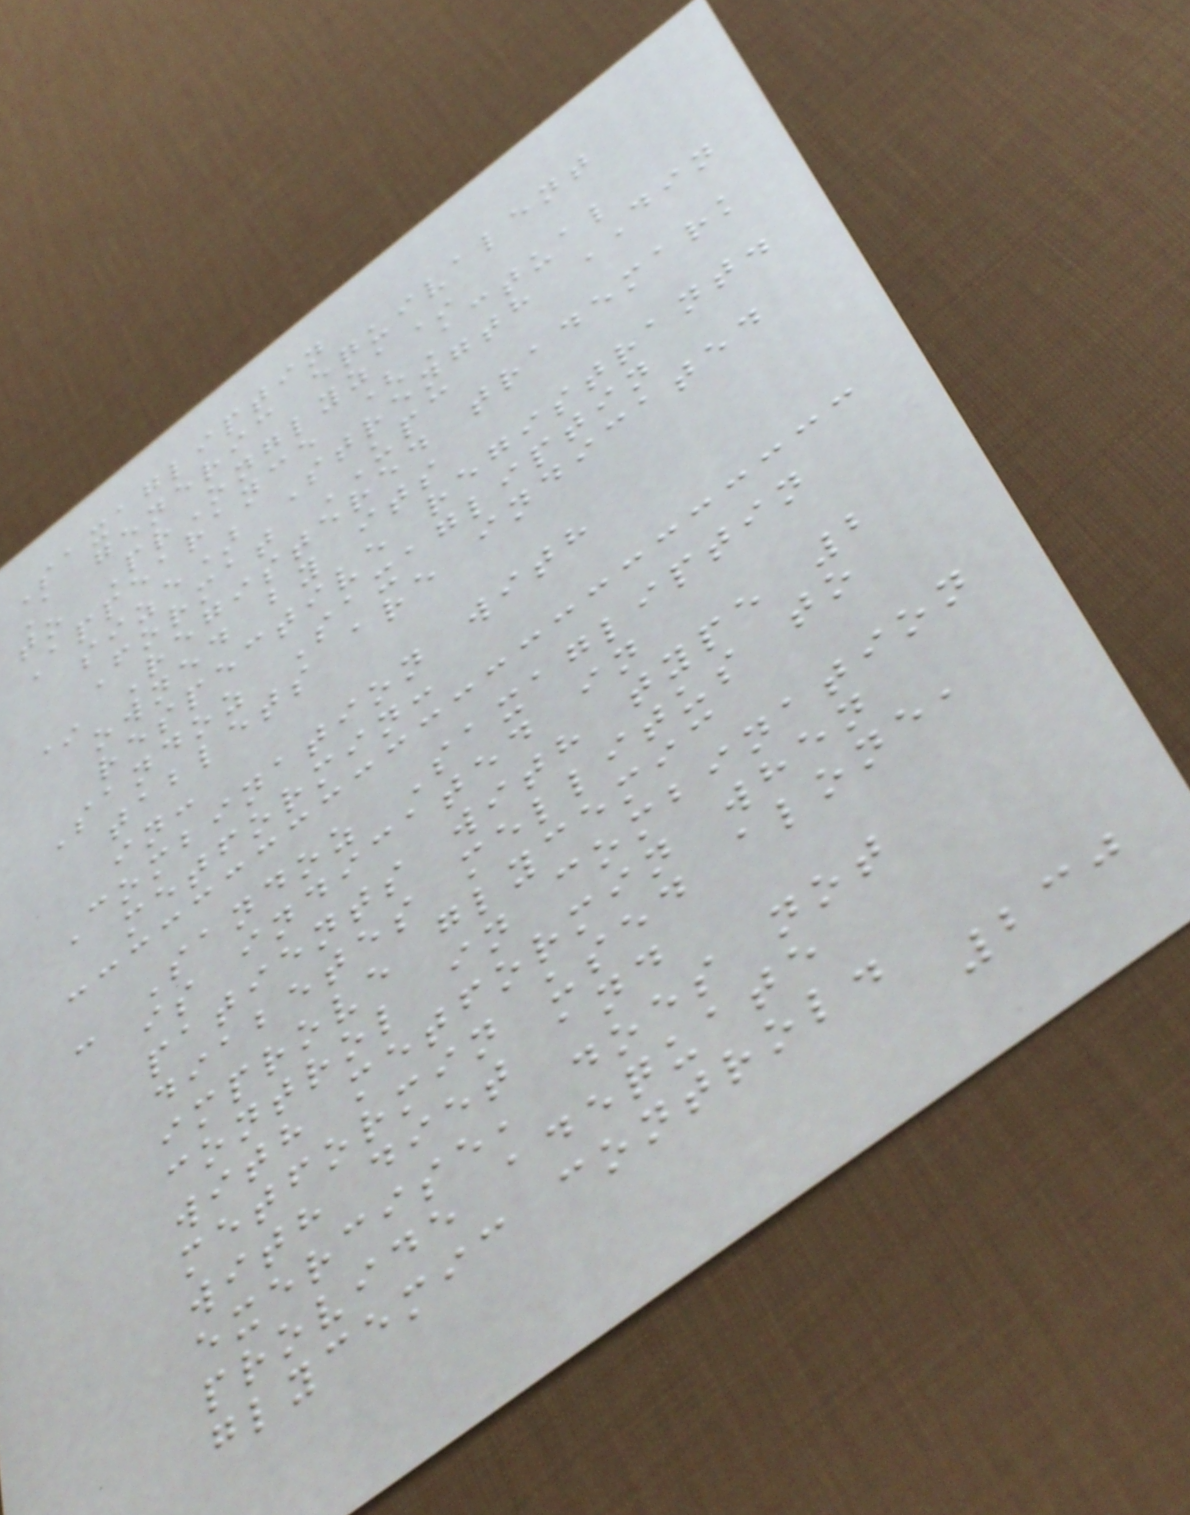Saxagliptin
A generic equivalent
to PrOnglyza*
Appearance (Actual
size) Strength DIN
Format UPC
* Registered trademark
owned by its
respective registrant.
Sandoz Saxagliptin
tablets are indicated
in:
Combination with
metformin:
- Sandoz Saxagliptin
is indicated in
patients with type 2
diabetes mellitus to
improve glycemic
control in combination
with metformin when
metformin used alone,
with diet and
exercise, does not
provide adequate
glycemic control.
230
